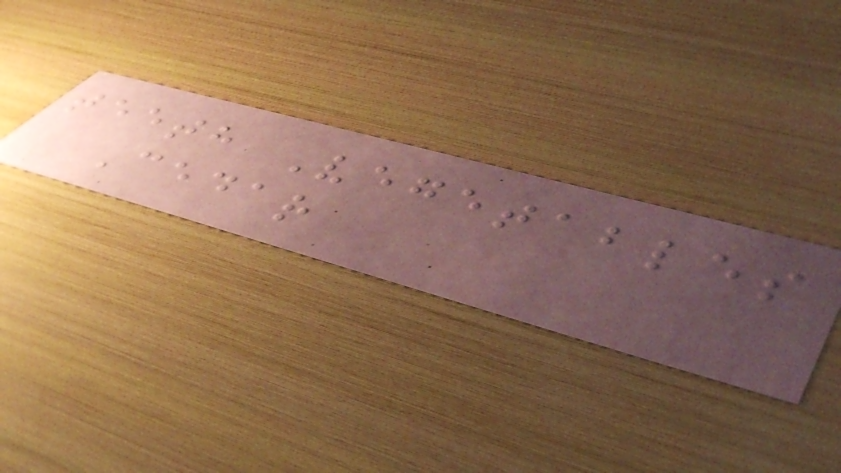teeth Vegetables
Cedar
